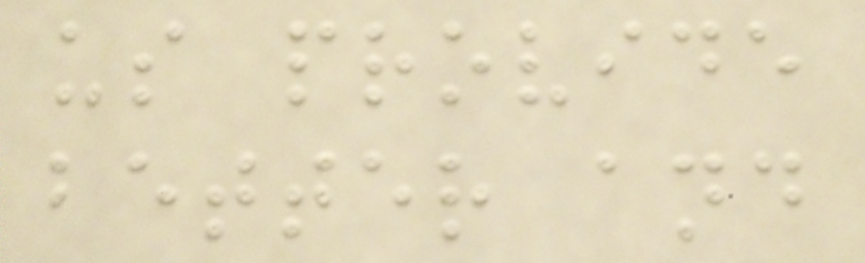us provide
better and
